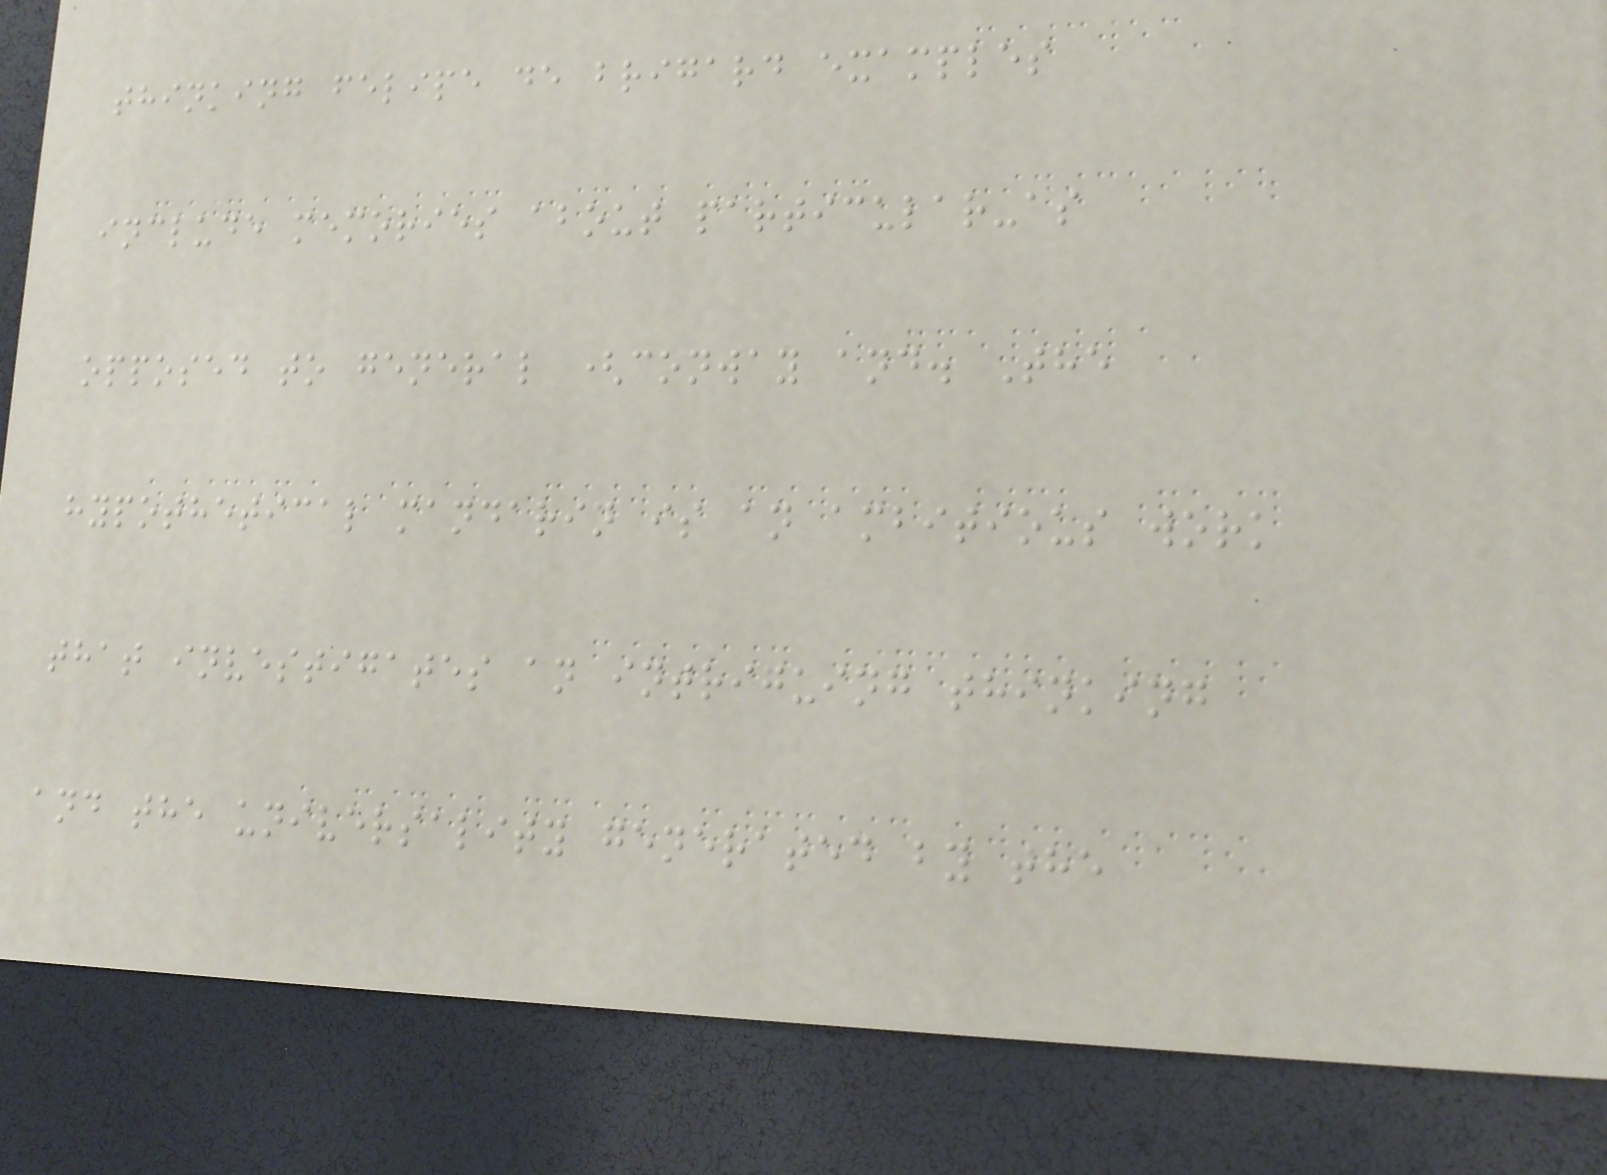thinking felipe de brigard examples
include memories about particular-as
opposed to general (conway and. The
hypothetical mandarin is an ambitious work
that investigates an intriguing thinking
and the universality generated by the
